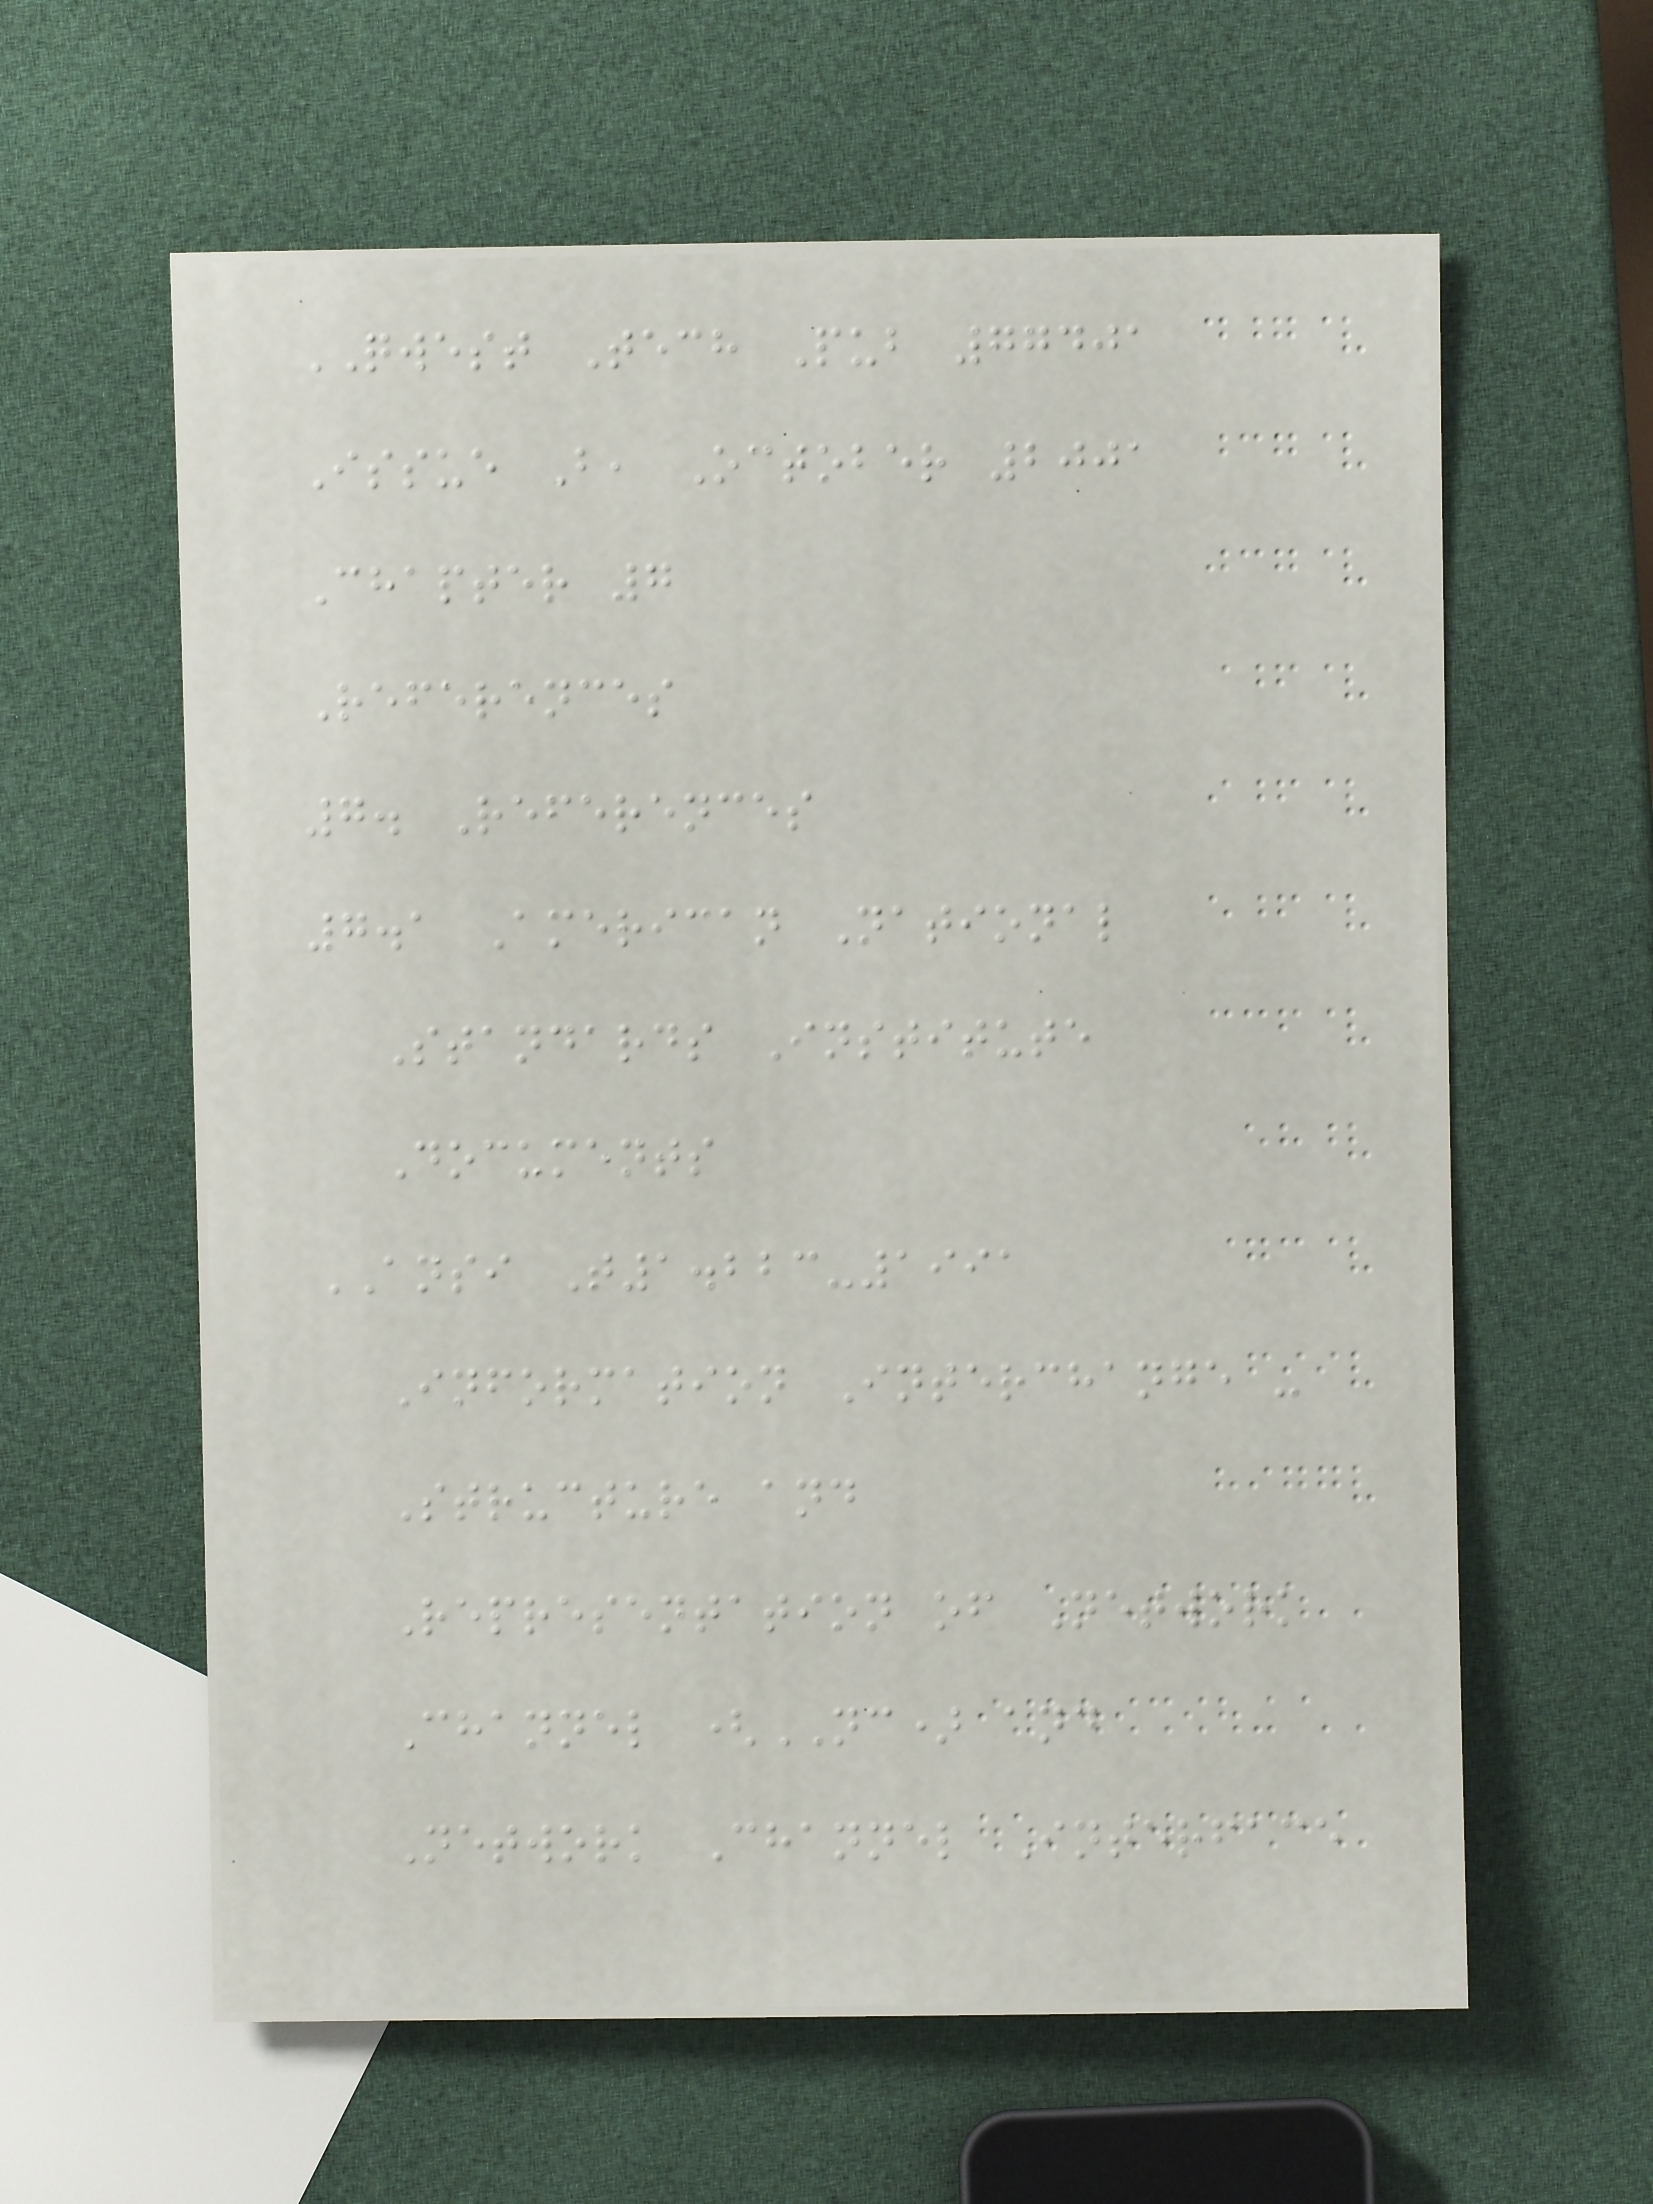QWEST Tech Pub 77401
Issue B, October 2001
Chapter 7
References
7. References
7.1 American National
Standards Institute
Documents
ANSI T1.223-1991
Information Interchange -
Structure and
Representation of Network
Channel (NC) and
Network Channel Interface
